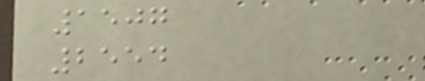1507
2554
